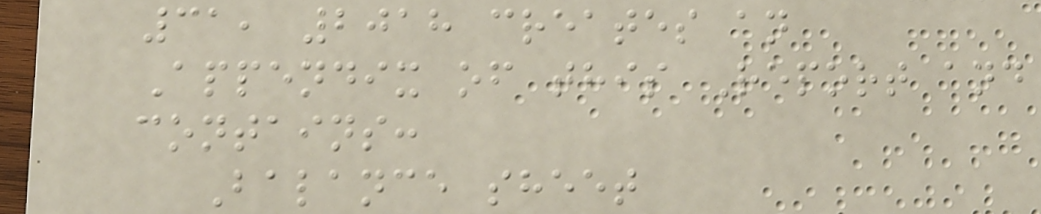31, 2018 creates an
Appendix of this Report and
contains:
Balance sheet
